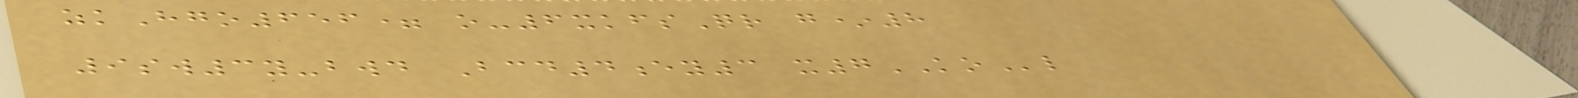zkHgo656= o-6xkfsQr g*8
9sw3y-bwd Bcd4ey3 x7KOl
